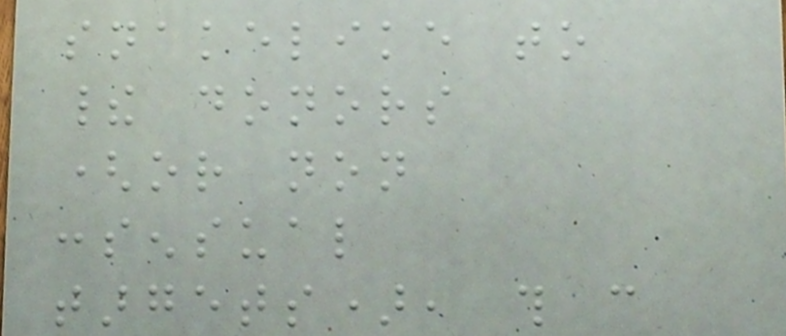snakelike to
their donors
(or non
consensual
targets), this can
